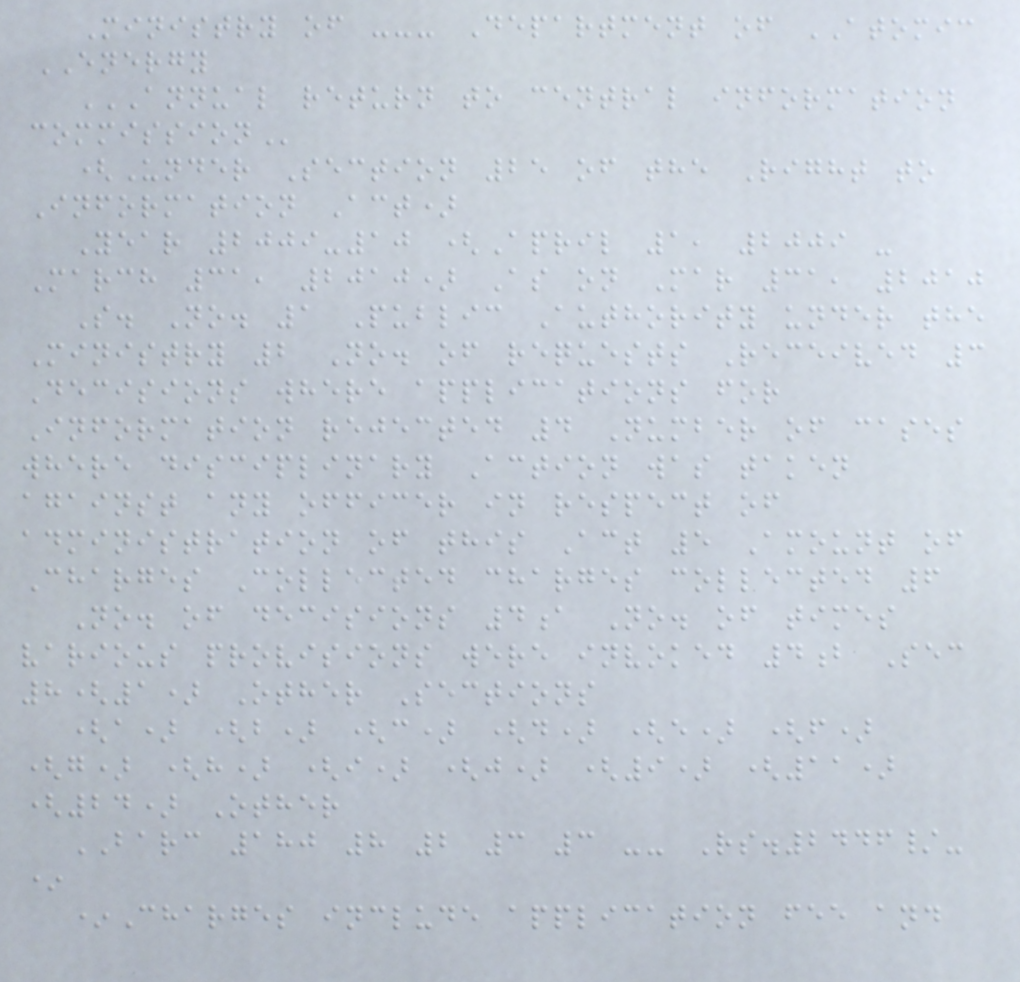Ministry of --- Department of ATOMIC
ENERGY
ANNUAL RETURN TO CENTRAL INFORMATION
COMMISSION
(Under Section 25 of the Right to
Information Act)
Year 2009-10 (April 1, 2009 -
March 31, 2010) As on Mar 31, 2010
S. No. 1 Public Authority under the
Ministry 2 No. of requests Received 3
Decisions where applications for
Information rejected 4 Number of cases
where disciplinary Action was taken
against any officer in respect of
administration of this Act 5 Amount of
Charges Collected charges collected 6
No. of decisions 4a No. of times
various provisions were invoked 4b Sec
8(1) Other Sections
(a) (b) (c) (d) (e) (f)
(g) (h) (i) (j) (9) (11)
(24) Other
BARC 180 8 2 3 3 -- Rs.2446/-
*
*Charges include application fee and
